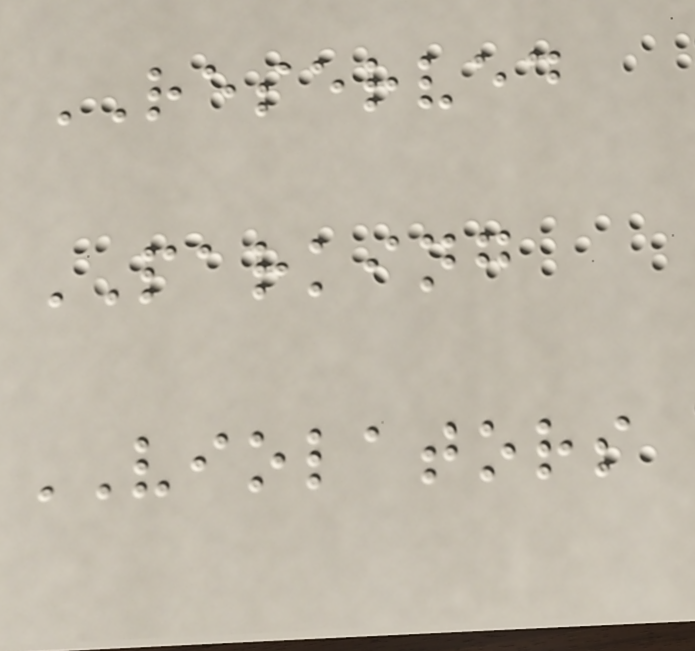RESERVED
PARKING
VIOLATORS
